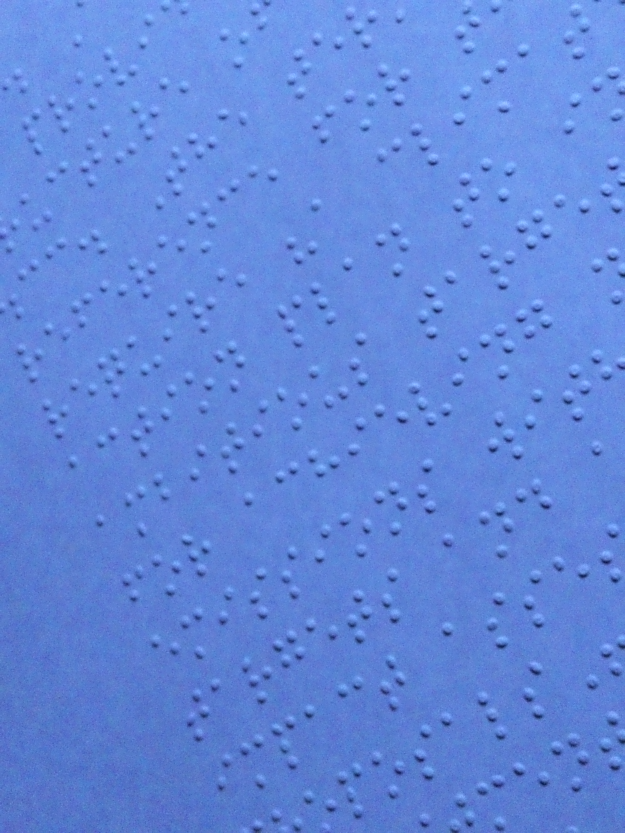provi
ucture o
cc. The te
reference for
require "a climat
action plan to i
ambitious targe
for achieving
emissions wit
targets and
impact asse
